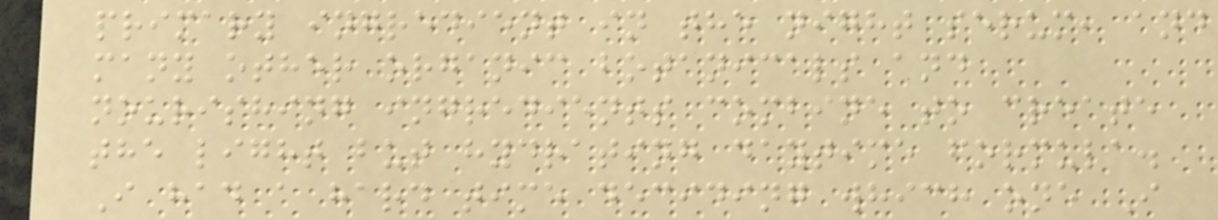primary ingredient in the night serum, and
many other organic botanicals and
nourishing ingredients combine to create
the light but hydrating daytime formula.
I had a hard time deciding which one I
